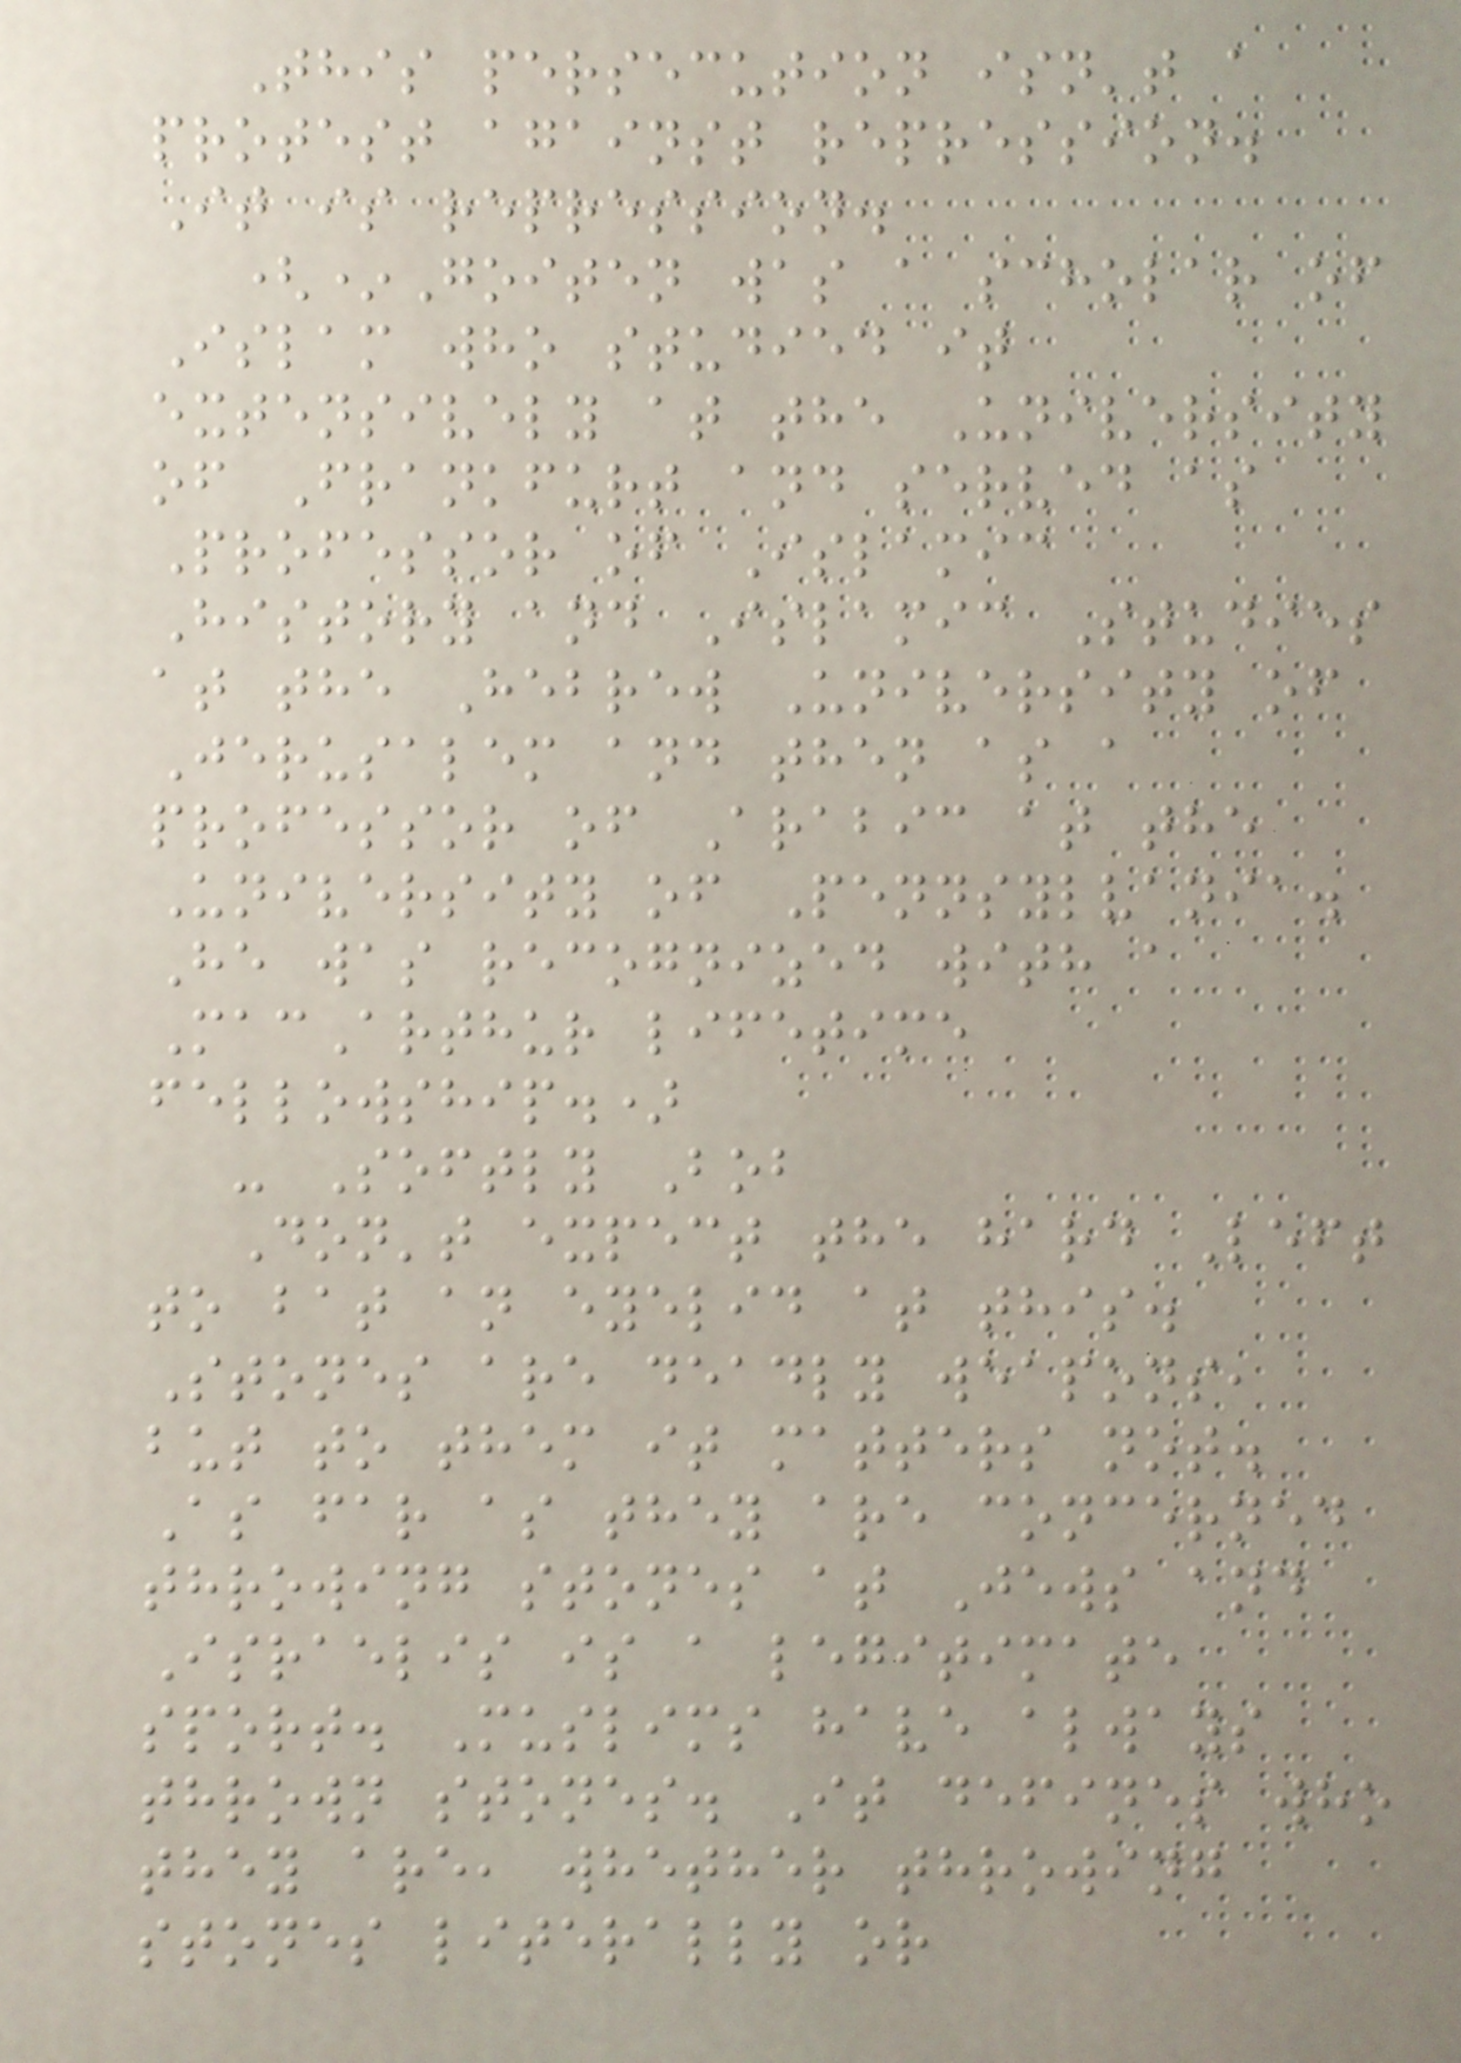This persecution isn't a
protest against repression.
It is repression.
(*Goiten was a scholar of
Islam who studied it
extensively at the University
of Frankfurt and served as
Professor of Islamic
History and Islamic Studies
at the Hebrew University of
Jerusalem and then as a
professor of Arabic at the
University of Pennsylvania.
He was recognized with a
MacArthur lifetime
fellowship.)
- Softly Bob
Don't expect the hard Left
to bat an eyelid at this.
Stones are deadly weapons,
but to them it matters not.
As far as they are concerned
throwing stones at Jews and
Israelis is a legitimate
sport. Muslims have always
thrown stones. It defines who
they are, whether throwing
stones literally or
